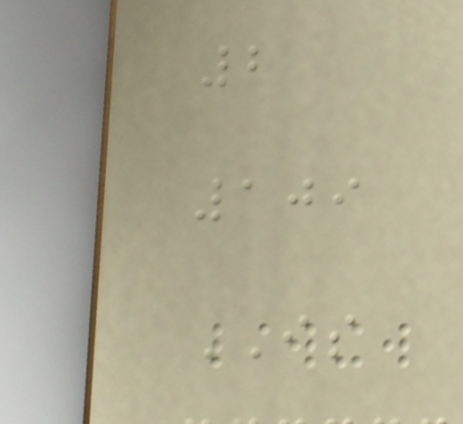2
109
IS
